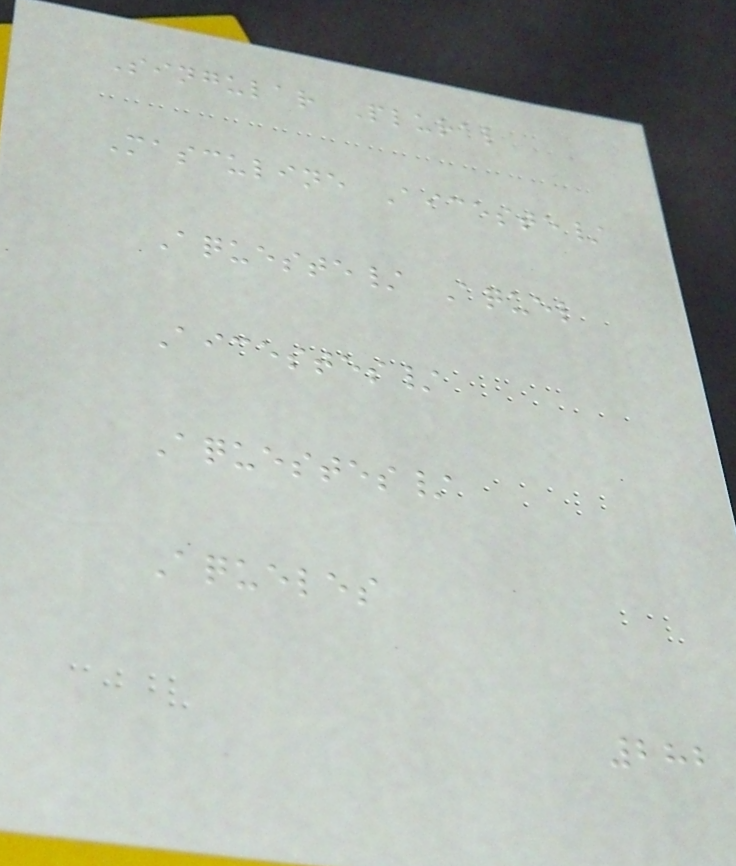Singular Plural
Masculine Aiceste/
Aqueste/ Aquel
Aicestes/
Aquestes/
Aqueles
282
